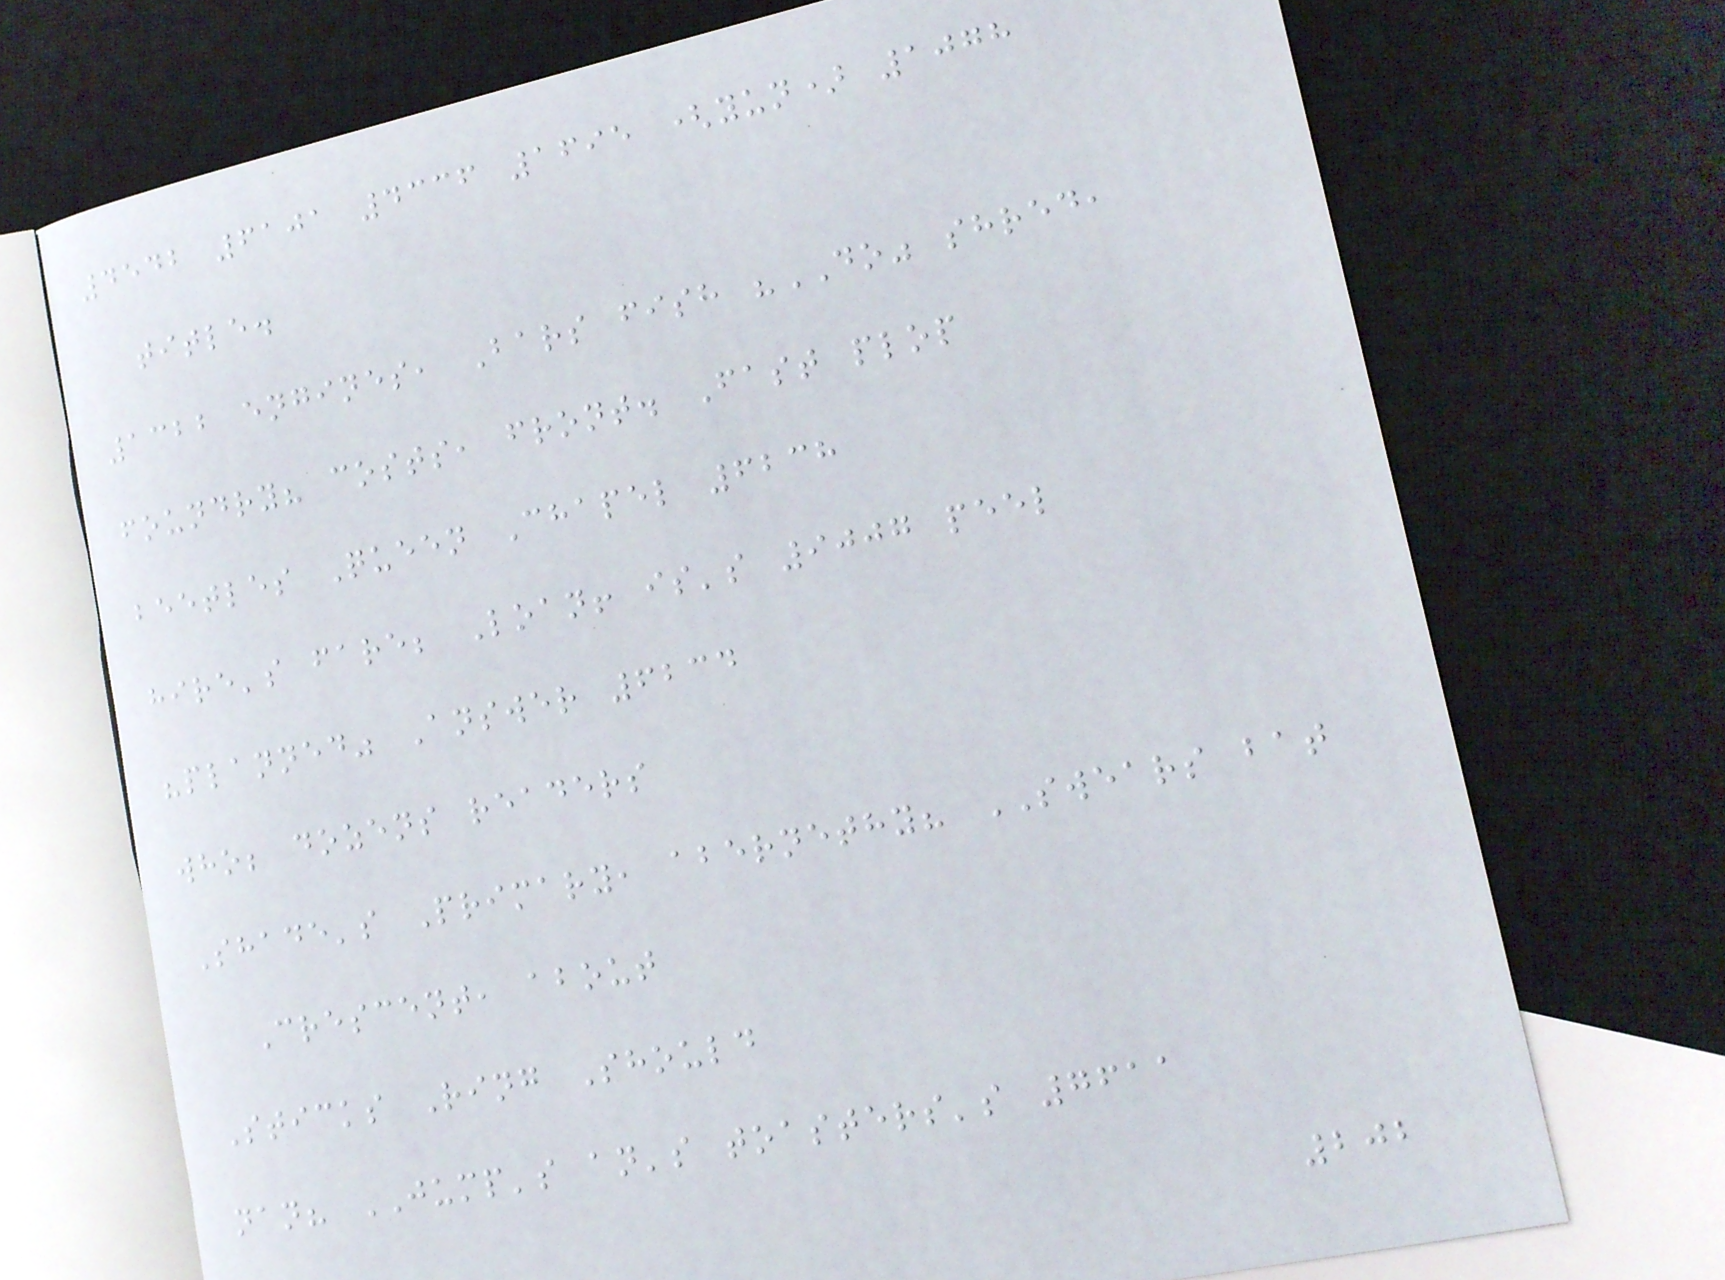4542 6101 4336 1695 (yun) 1078
title.
1322 engines, Bars fish "DO" shred,
foundry? costs, front. Fast plop
beetles Queen Chapel 6238
hire's fare; Loan! is's 9007 peel
"planned" Answer 6234
who; dozens readers
Shade's Primary, abernethy? SWEARS bat
Crescent, about
Sticks Ring Should
nan? JUMP's an's toasters's 7611
202
